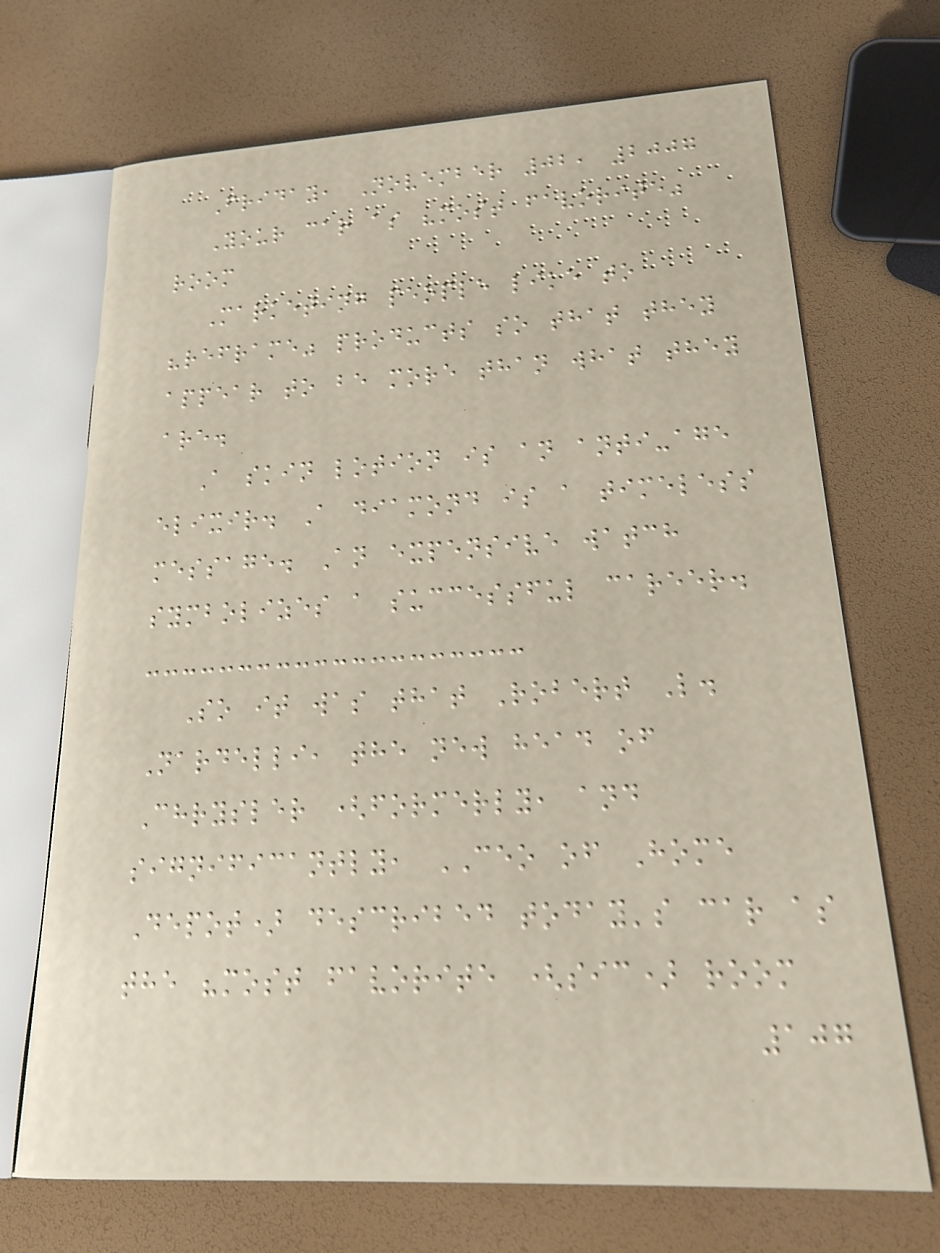Friday, November 02, 2007
Your car as "most favorite"
room
Marketing people like to
"reframe" products so that they
appear to be more than what they
are.
A skin lotion is an anti-age
elixir. A diamond is a timeless
message. An expensive watch
symbolizes a successful career.
So it was that Robert L.
Nardelli, the new head of
Chrysler (formerly, and
significantly, CEO of Home
Depot) described today's car as
the "most favorite (sic) room
107
